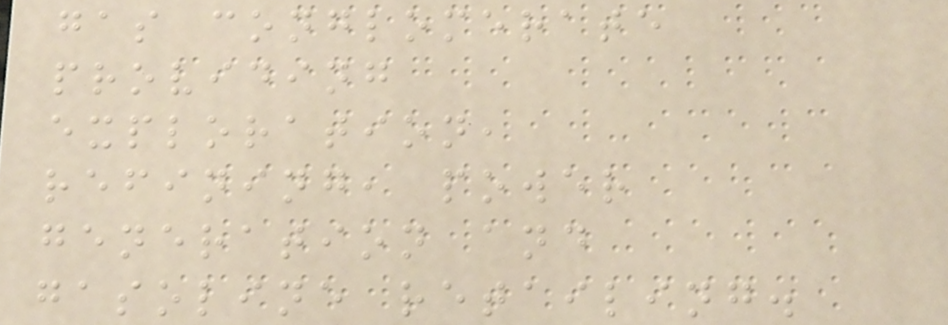gas conglomerate
providing
exploration,
refining, power
generation and
gasoline retailing.
